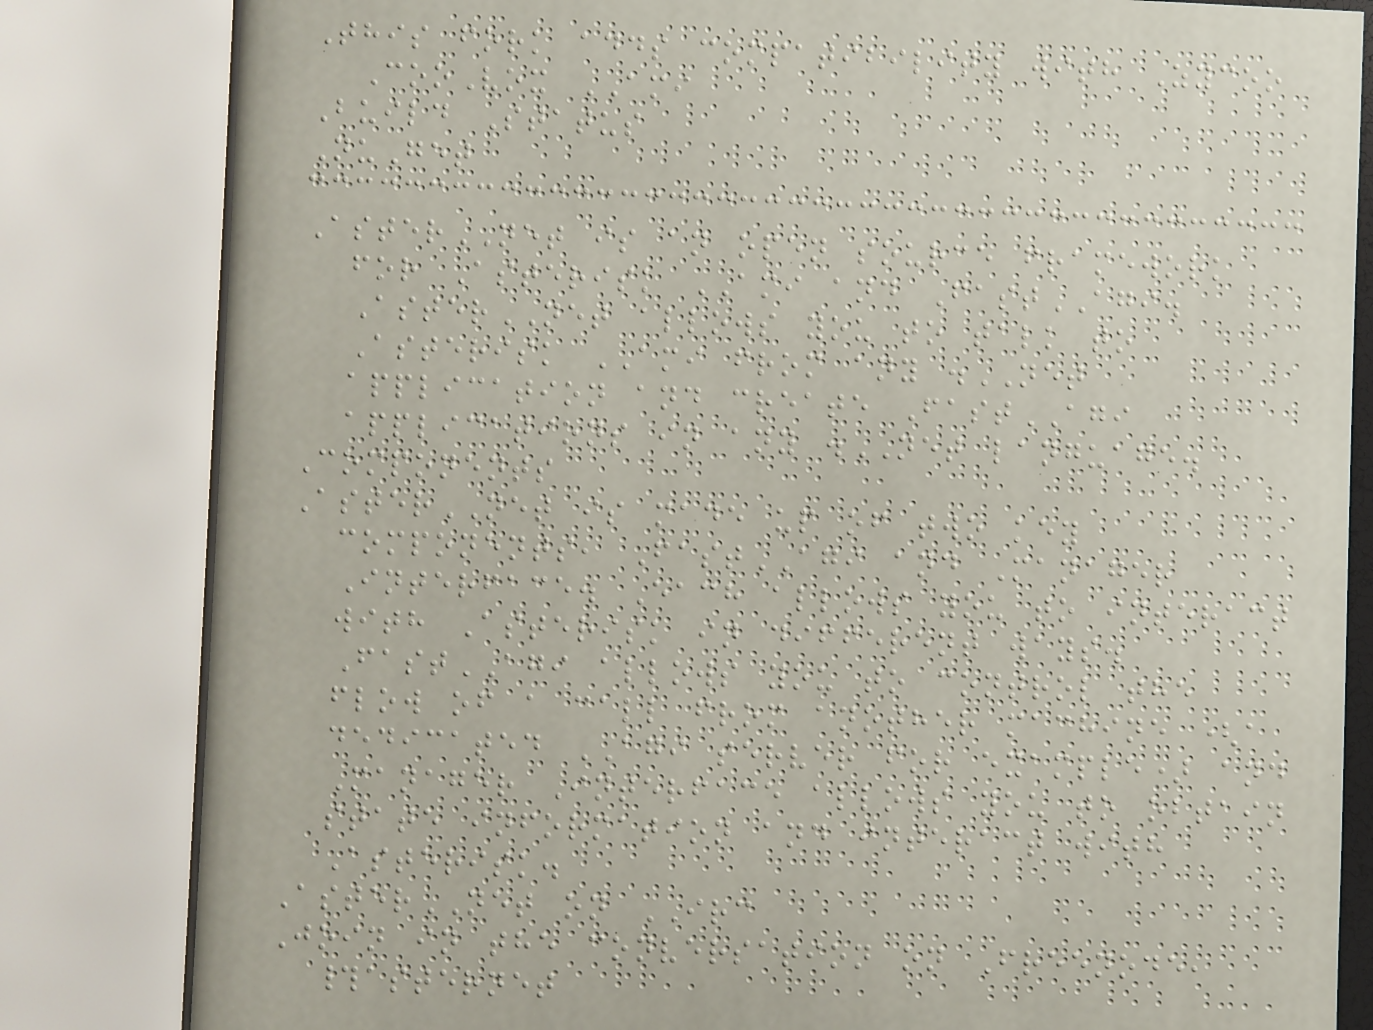This fork adds compatibility with Zycoo
CooVox AMI
Build Status
NuGet
AsterNET is an open source framework
for Asterisk AMI and FastAGI.
AsterNET allows you to talk to
Asterisk AMI from any .NET
application and create FastAGI
applications in any .NET language.
Components
AsterNET is made up of two key
components, FastAGI and Manager
Interface. Each allows you to interact
with Asterisk in different ways.
FastAGI allows you to control the
flow of a call from another machine (a
dedicated AGI server for example) and
Manager Interface allows you to obtain
state information and interact with
Asterisk.
AsterNET on IRC
Join in the conversation on Freenode,
#asternet
